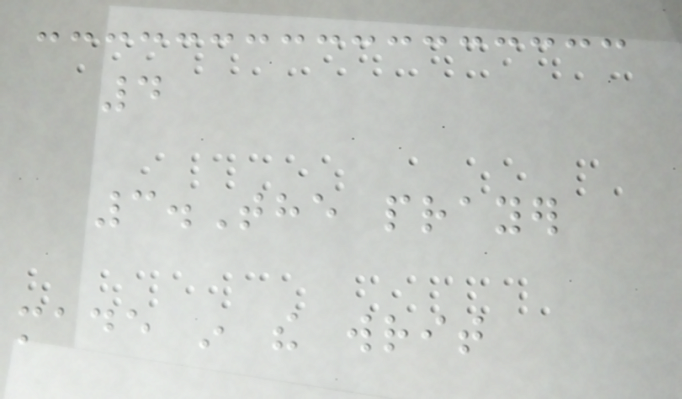4
3.The prayer
made in the writ
